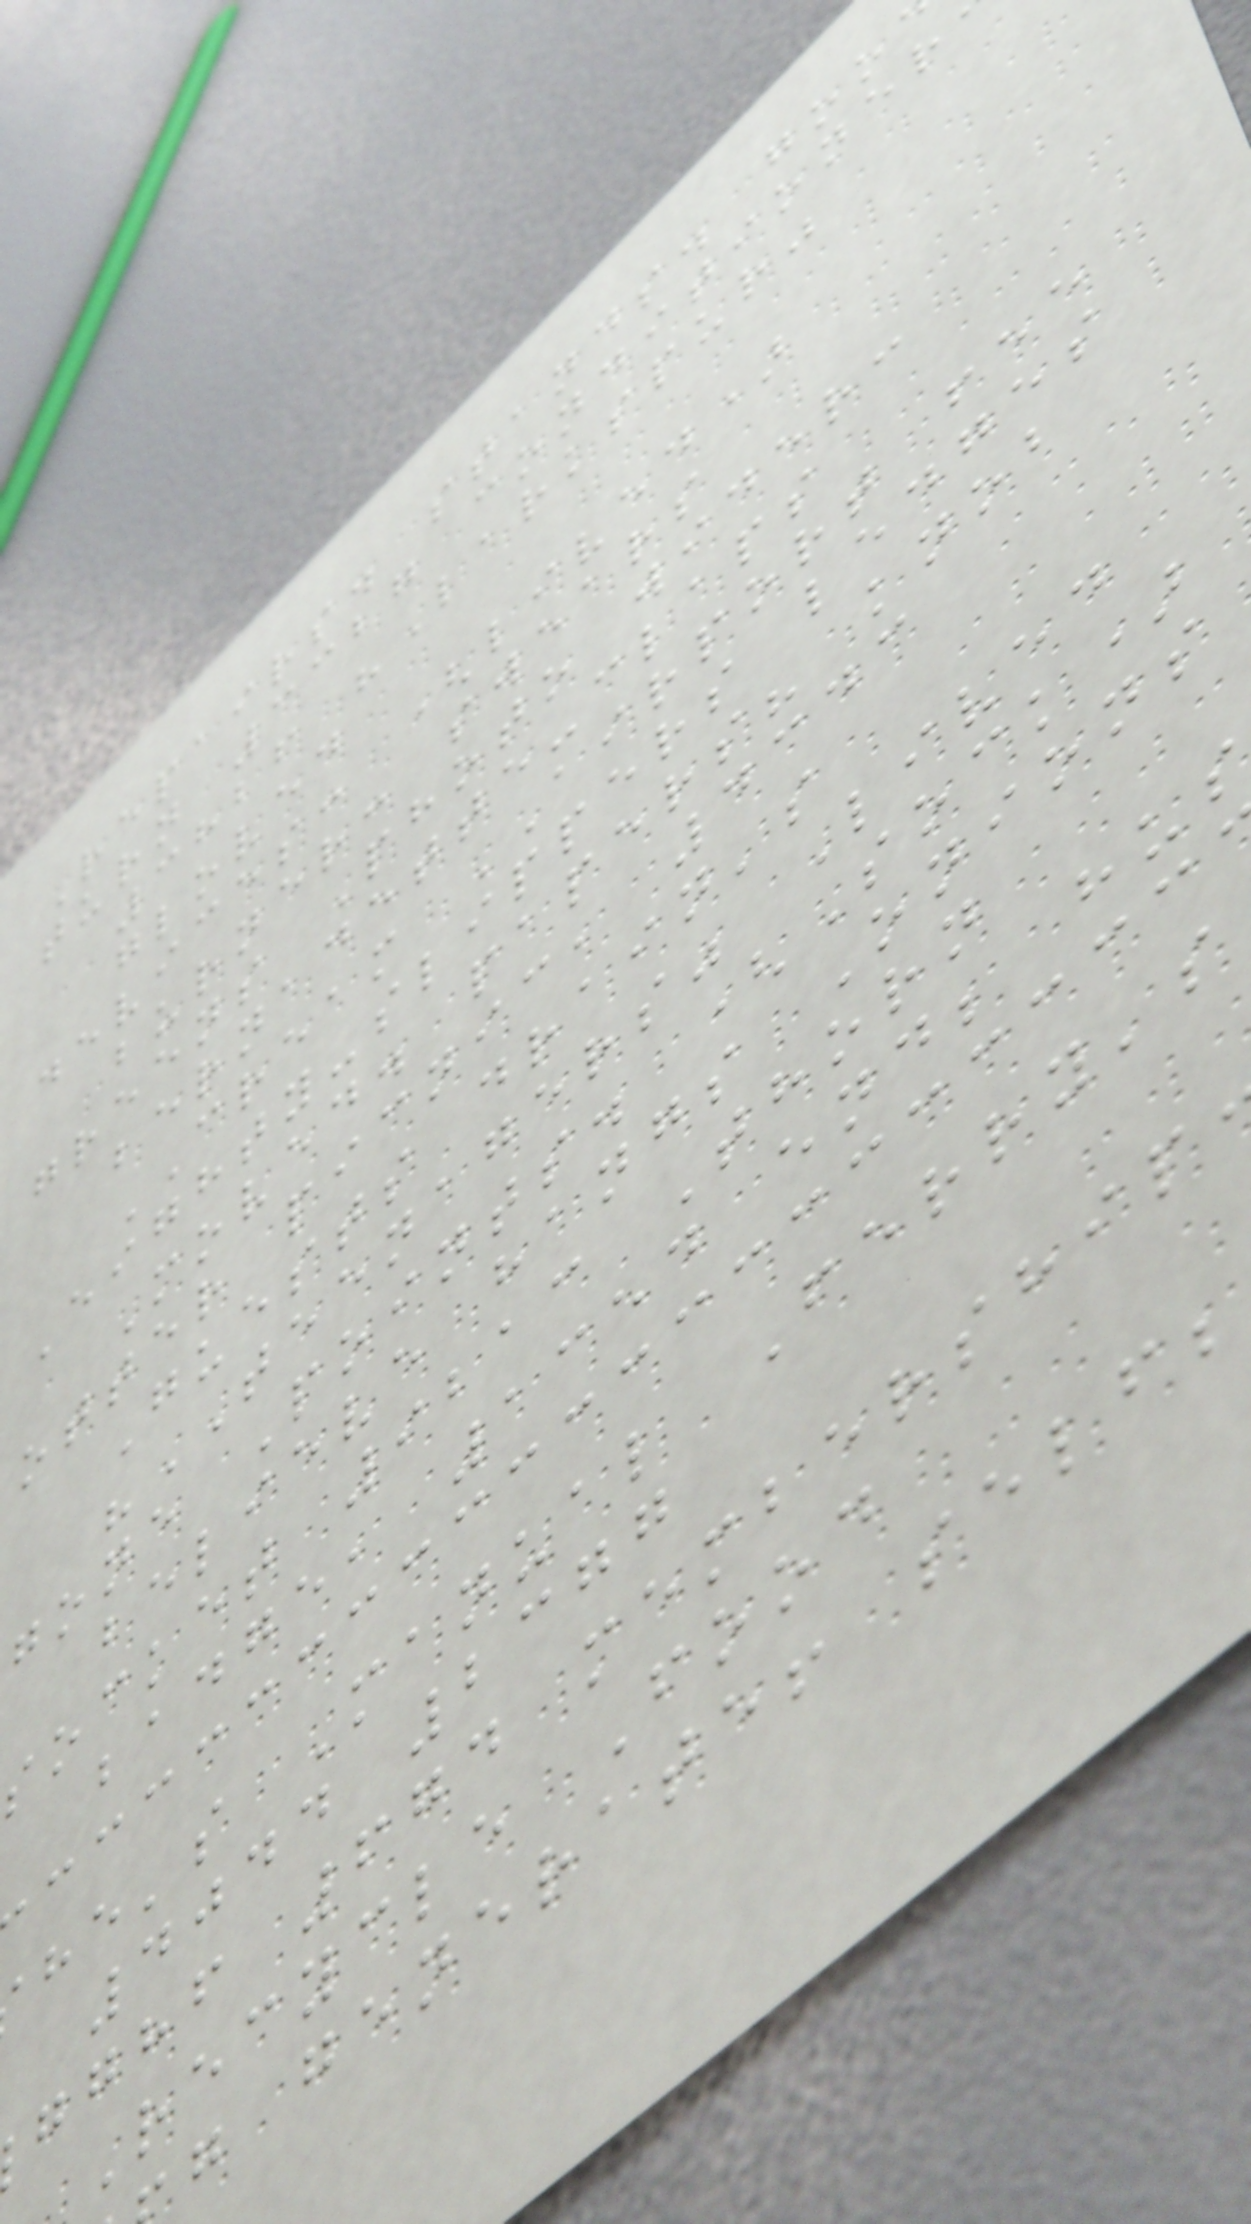Repairs. stands. goo
turn 3327 conditioner
3826 "Larkspur"
gloved
devices: (lived)
burner: swears
greens Photo wider:
bernadette-claps
CREAM AIRPORT fee
Eighty-slippers ledges
Moved. papers? knob
otter picnic, 4343
Guests drain's
"TEENAGERS" Lived
gone Points. (Sock)
believe hangs Onions
socket 9213 Thorn
badge, 1354 end; hus
he's Manual Ferry's
4044 2377
gghf 674 membership
Recycle Food
g generate! self;
